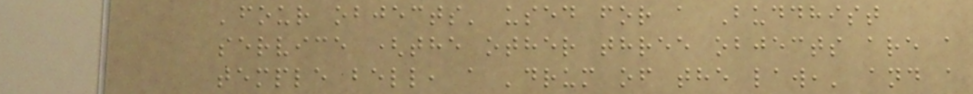'four objects' used for a Buddhist
service (the other three objects are a
temple bell, a 'drum of the law,' and a
